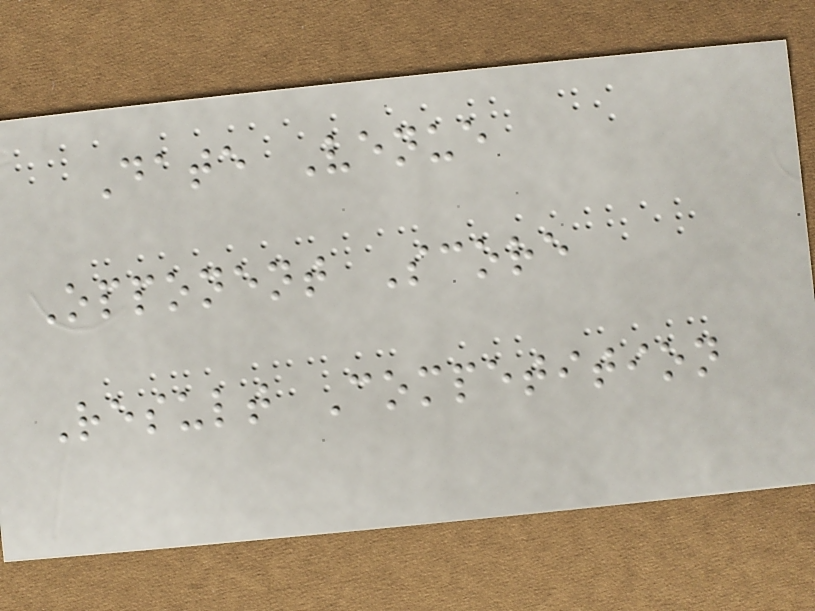Date Venue
Opponent Score
Result Competition
